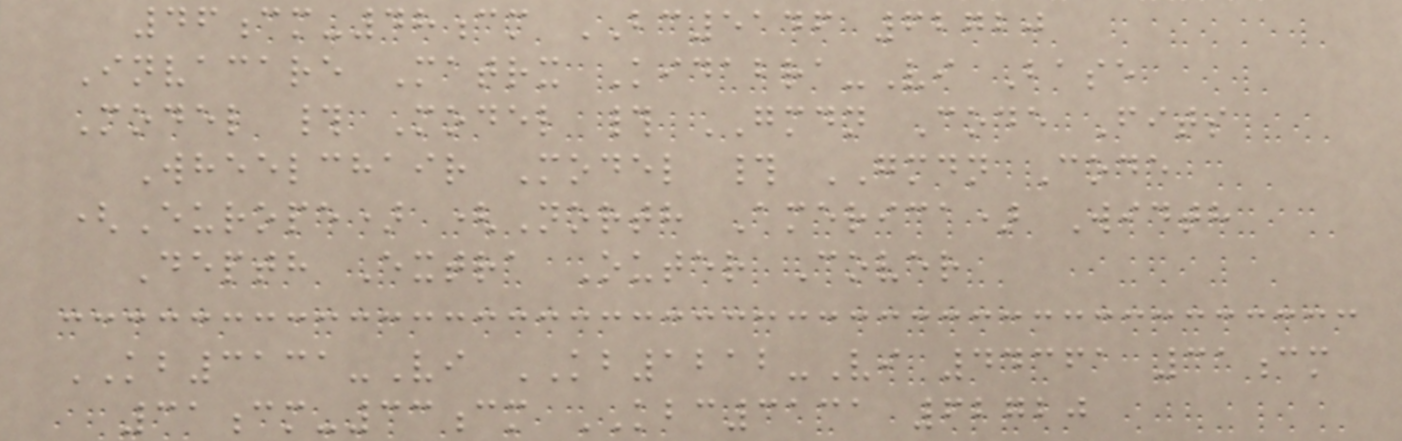46cm-48cm BC5146 62720
Invacare Matrx Kidabra-Vi Base
Model # Model # GMDN Code Fits
Wheelchair Model # GMDN Code
(Europe) (North America) Width
Depth Extra Outer Cover
KB3131-Vi KB1212-Vi 44361 31cm
31cm-33cm KBC3131 62720
